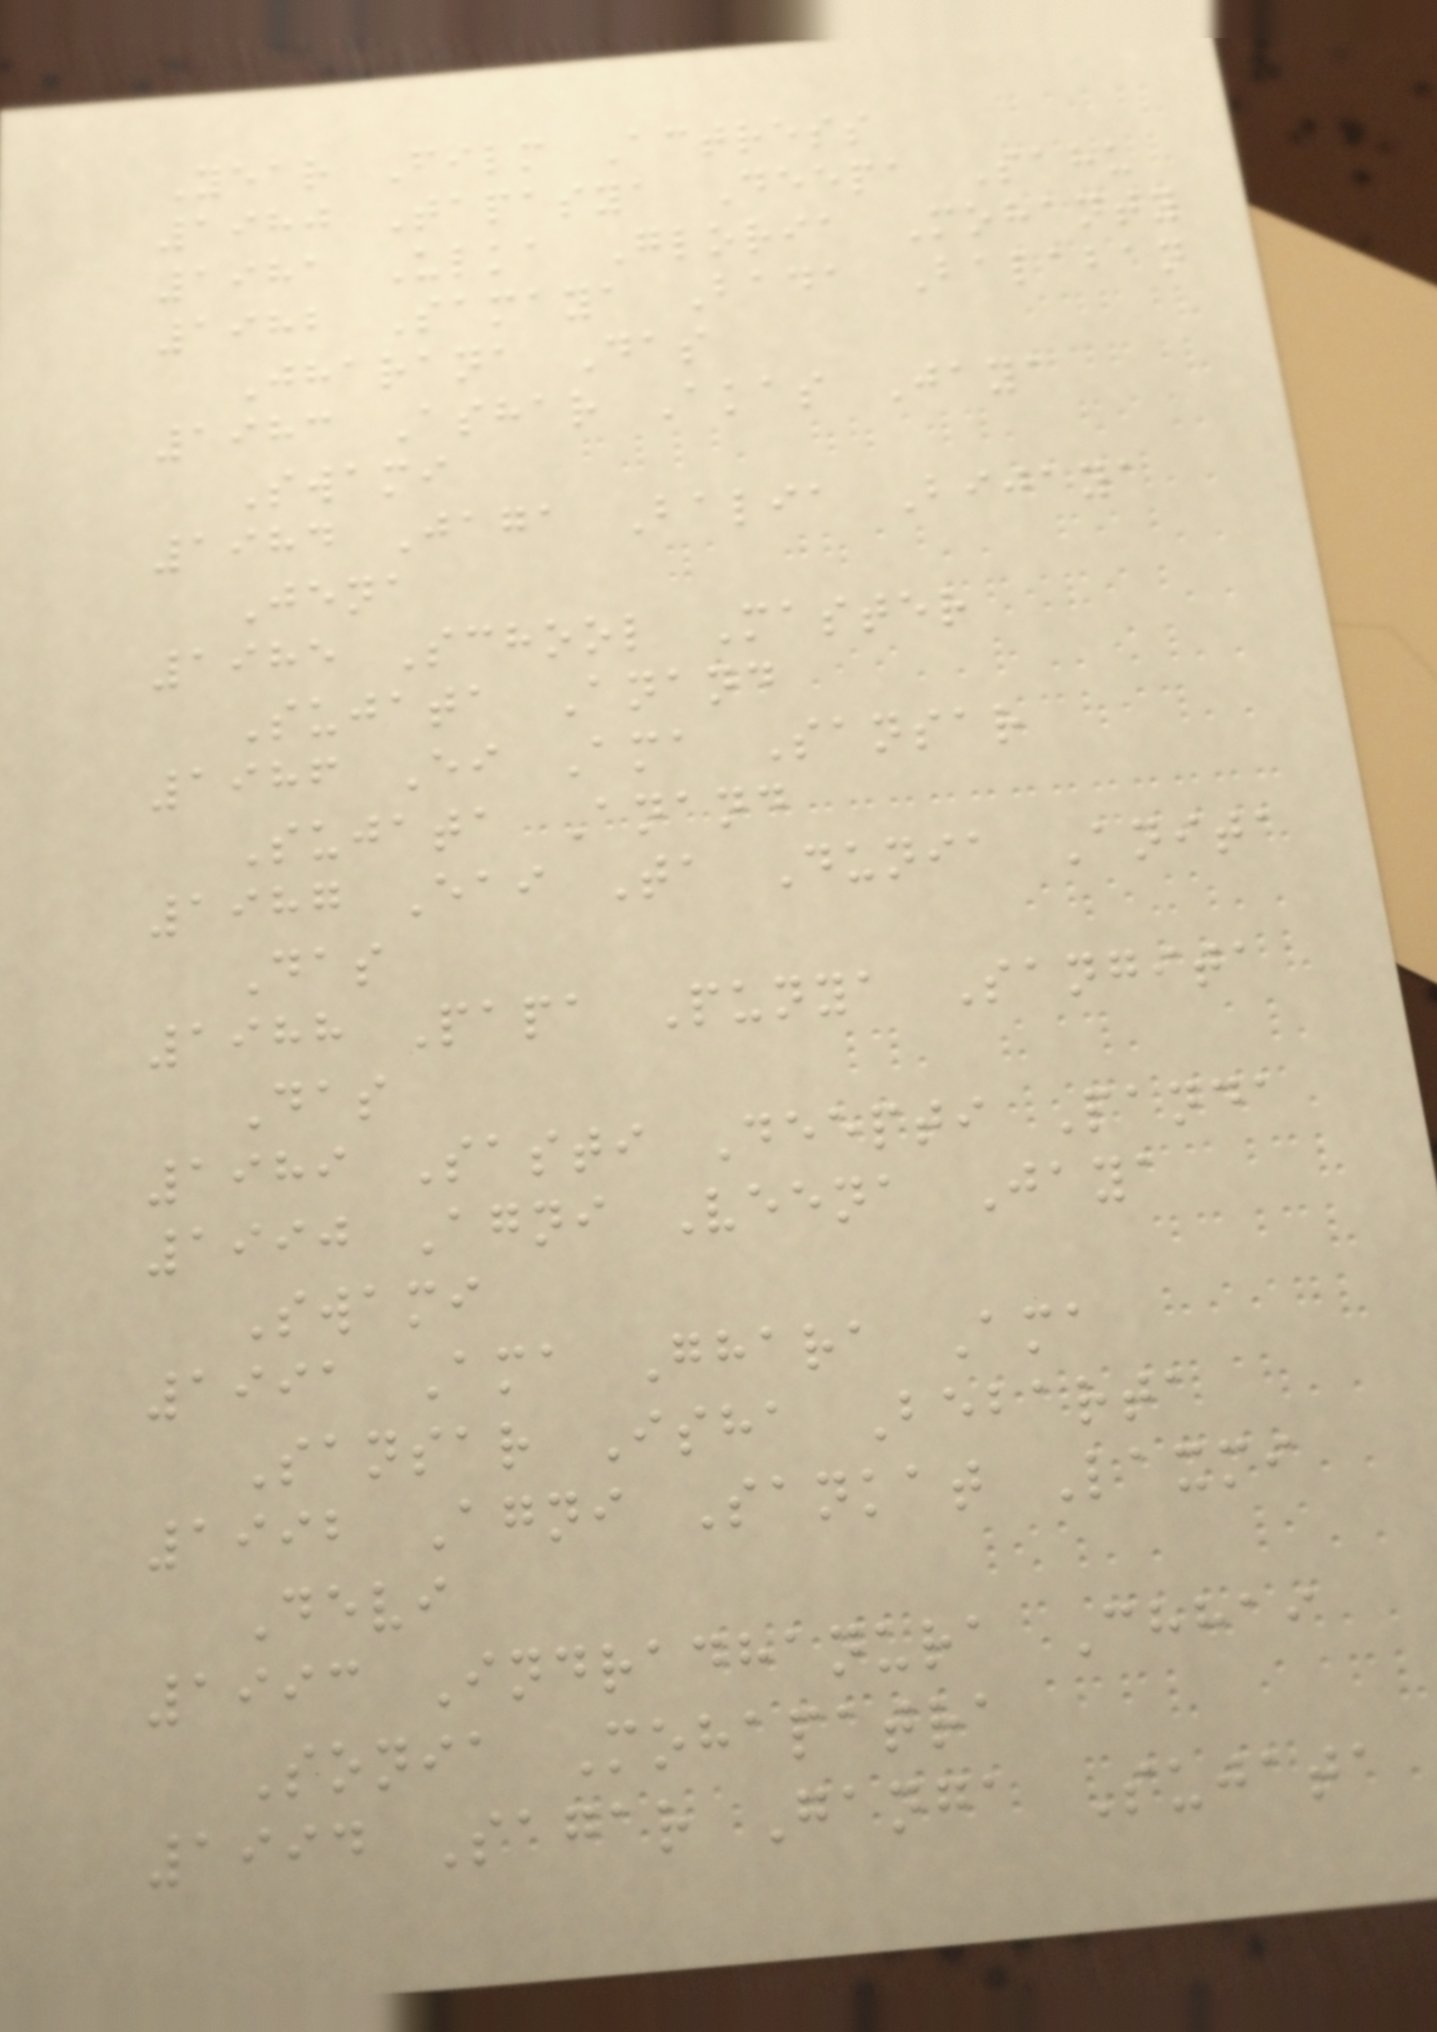Year Film Actress
1980 Tapasya Deepa Sahu
1981 Ulka Gloria Mohanty
1982 Samaya Bada Balaban
Jharana Das
1983 Ashar Akas Jaya
Swami
1984 Jaga Balia Bijaya
Jena
1985 School Master
Sujata Anand
1986 Ei Ama Sansar
Sujata Anand
1987 Eai Ta Dunia Anita
Das
1988 Papa Punya Sangita
Das
1989 Sasti Deepti Panda
1990 Agni Veena Jaya
Swami
1991 Ama Ghara Ama
Sansar Isha Bebarta
1992 Agni Sankat Laxmi
Devi
1993 Indradhanura Chhai
Sonia Mohapatra
1994 Sagar Ganga Sujata
